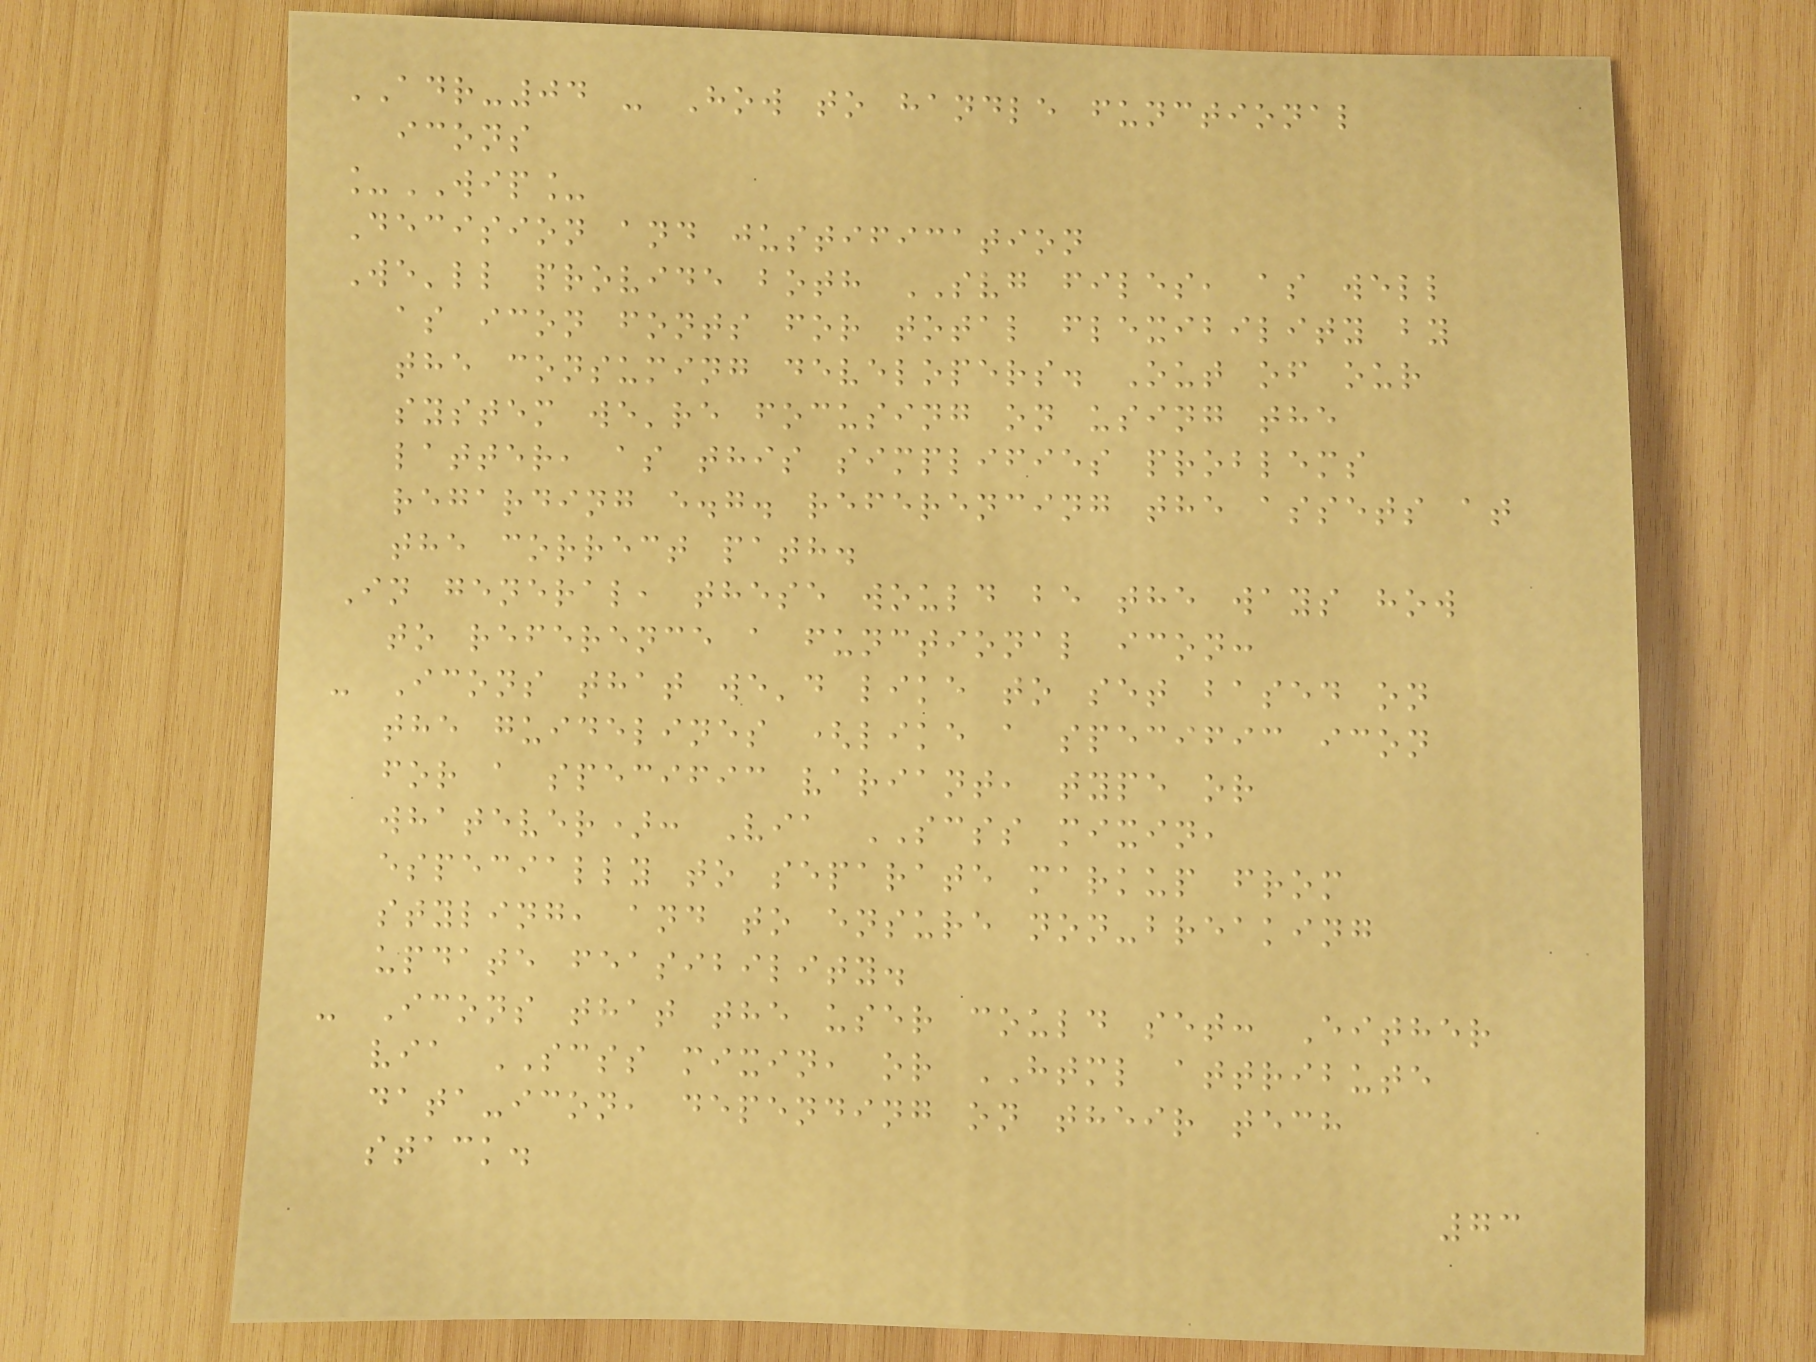ADR-04 - How to handle functional
icons
_WIP_
Decision and justification
We'll provide both SVG files, as well
as icon fonts for total flexibility by
the consuming developers. Out of our
system we're focusing on using the
latter, as this simplifies problems
regarding e.g. referencing the assets at
the correct path.
In general, these would be the ways how
to reference a functional icon:
- Icons that we'd like to set based on
the guidelines (like a specific icon
for a specific variant, type or
whatever): Via SCSS mixin,
especially to separate markup from
styling, and to ensure non-breaking
update feasibility.
- Icons that the user could set: Either
via SCSS mixin, or HTML attribute
data-icon, depending on their tech
stack.
73
